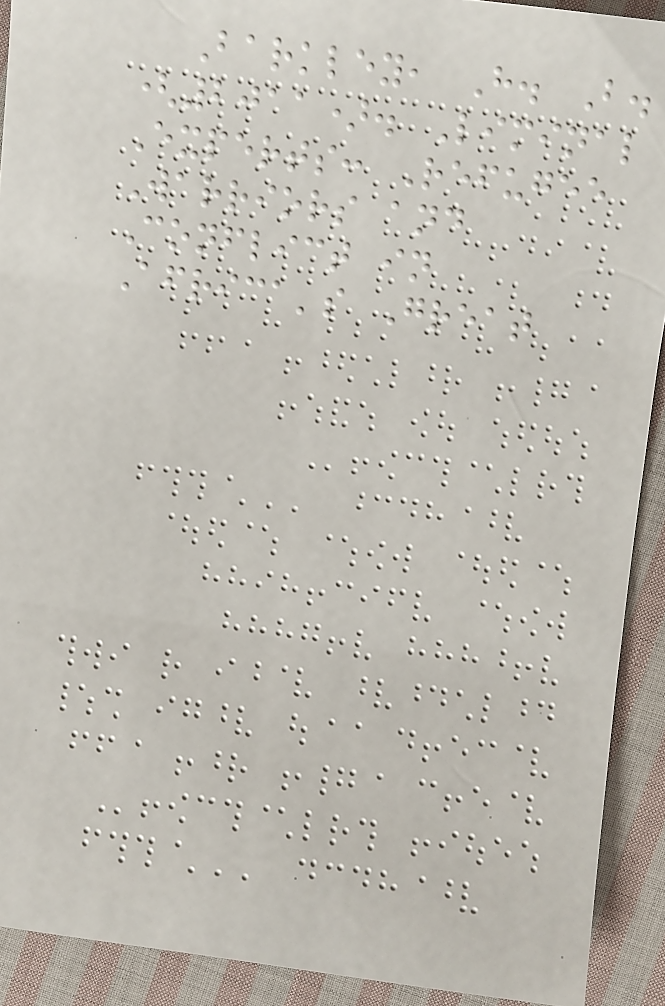Barkley, H. B.
(2011). Liminal
Experts: Refugee
Warriors and
Conflict in
Africa's Great
